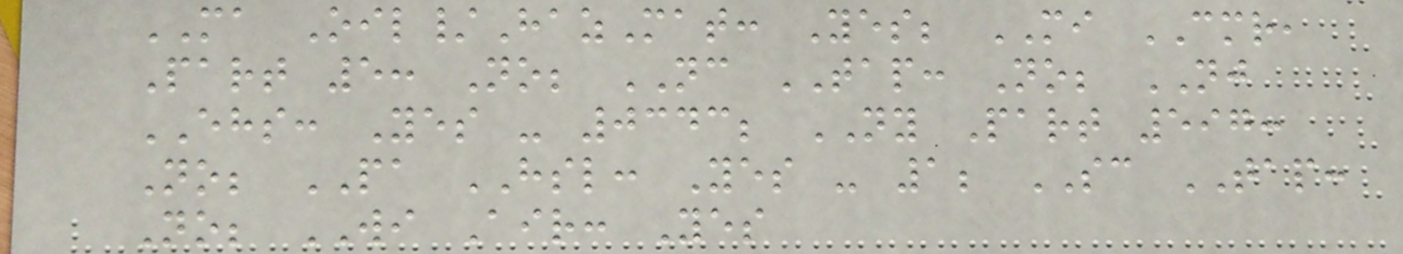MA Oil/HazMat: Yes; MI CMR,
Part 5: No; NC TAP: No; NJ
EHS: Yes - 0343; NY Part 597:
No; PA HSL: Yes - 1; SC TAP:
No; WI Air: Yes
